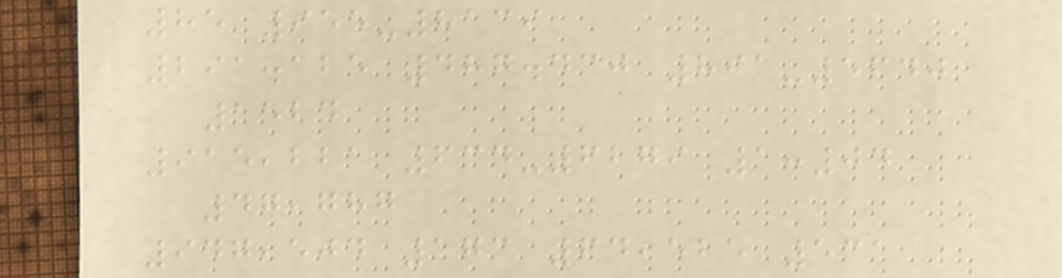85 955-8139
291.125 487.430 891-5640
1524
915,221 634-6279 1:04
47,787
947,504 173 64,525 531
